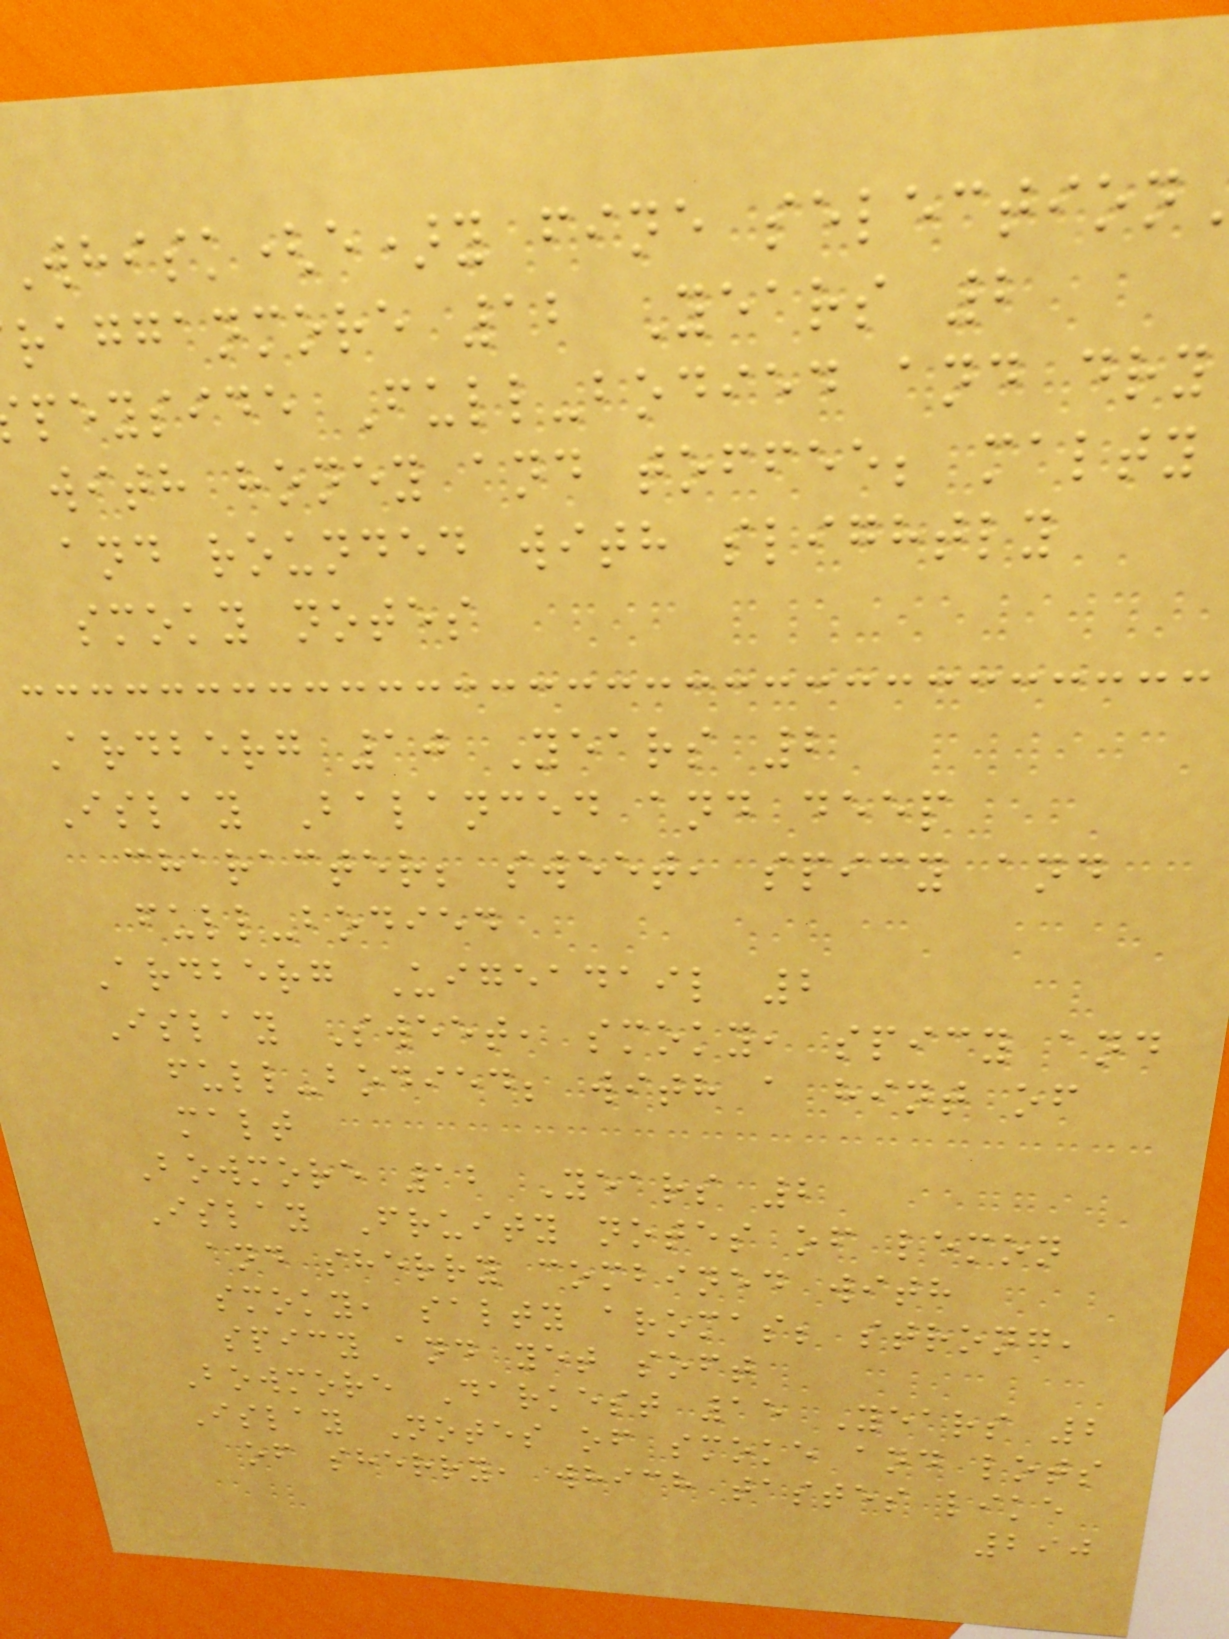whisk(e)y fine
ragganmore 12 Years 2
peyside Full-bodied and dry
with honey and toffee; malty
and rounded with slightly
smoky notes
Ardberg 10 Years 2
Islay Balanced and deep
character; sweet, spicy and
full-bodied
Ardberg Uigeadail 2
Islay Sweet, smoky, spicy and
full-bodied; with a hint of
malt
Bowmore 12 Years 2
Islay Fruity notes of lemon
and sherry combined with
smoky, salty aromas; strong,
spicy and yet soft
Bowmore Darkest 15 Years 2
Islay Notes of smoke and lots
of sherry, which tastes like
290
